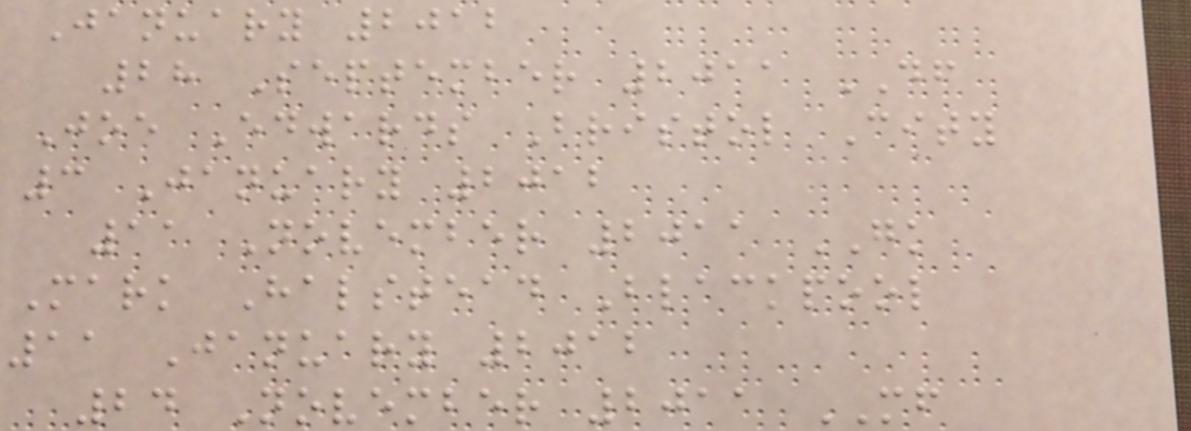January 2012
28 September 2011 DF
Joe Edwards Bristol City
3 January 2012
11 November 2011 GK
Mark Halstead Blackpool
11 January 2012
24 November 2011 MF
